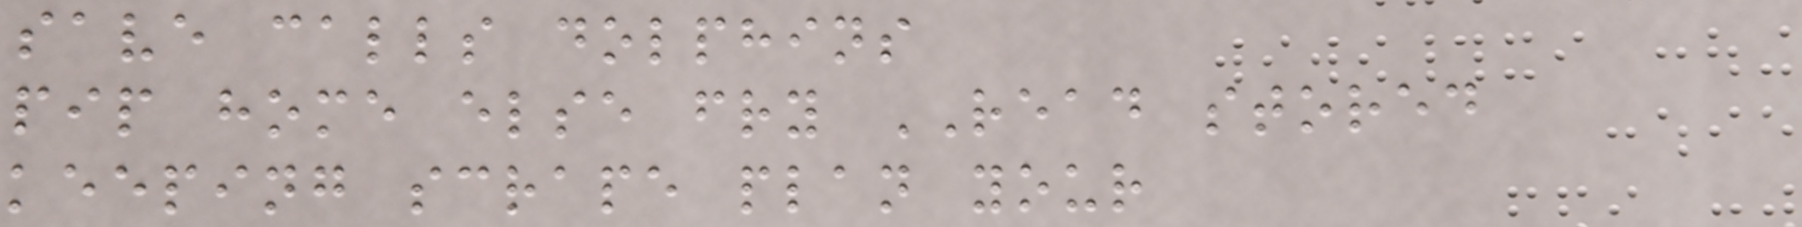save calls dolphins
pip home else fry READ stored
keeping scrape plan your
